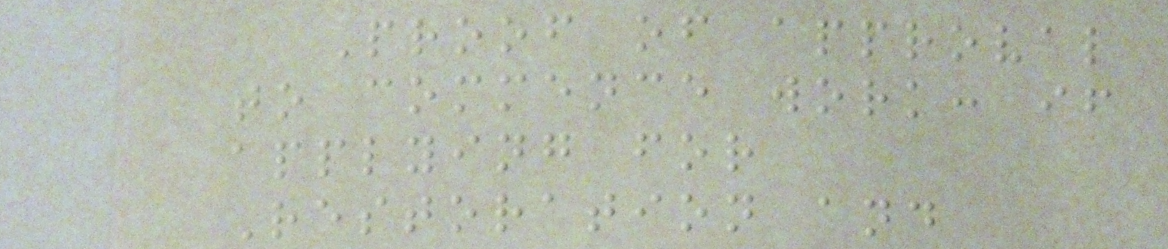Proof of approval
to commence work: if
applying for
Restoration and
